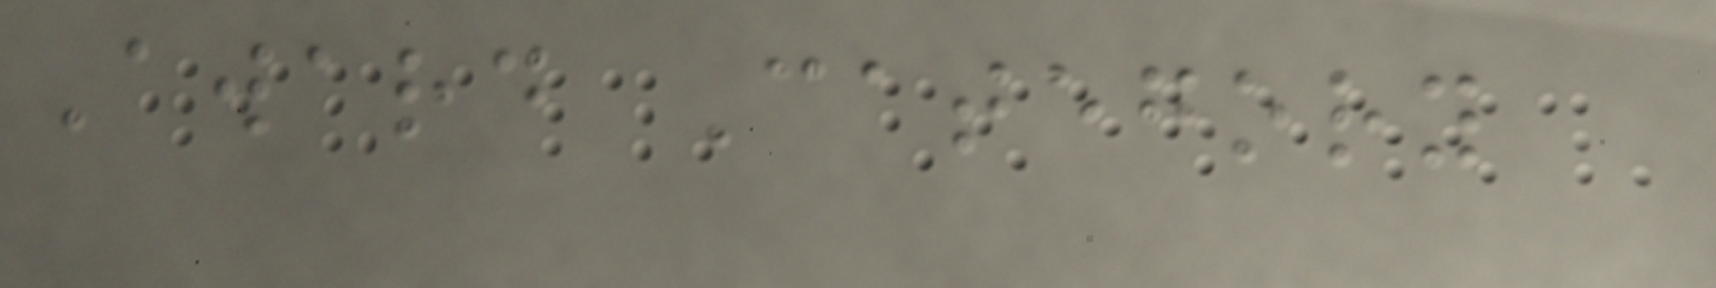Award Category
